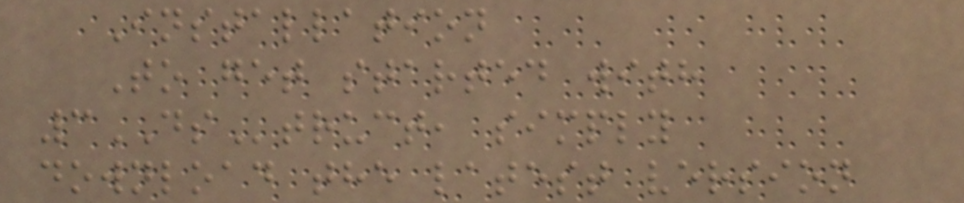Installation
To get started with
3DStruct, simply
download the latest version
